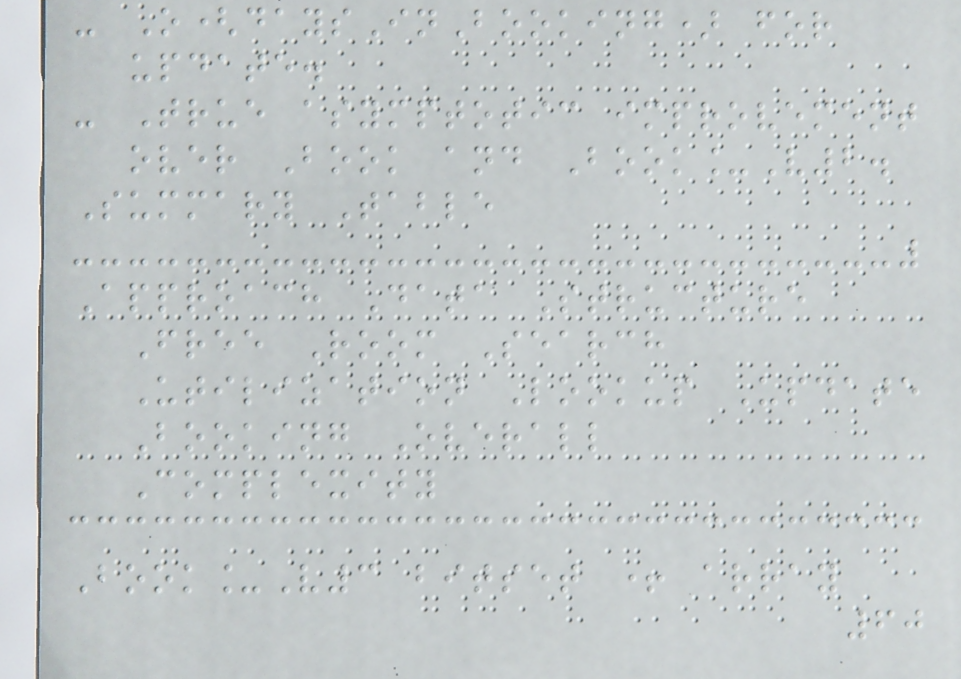- O(daysInBooking) for
update.
- True asymptotic improvement
over Book and Book_V2.
Summary Table
Approach Data Structure
Free Room Search
Utilization Lookup Update
Booking Overall
Complexity
Book_V3 bitset + array
60
